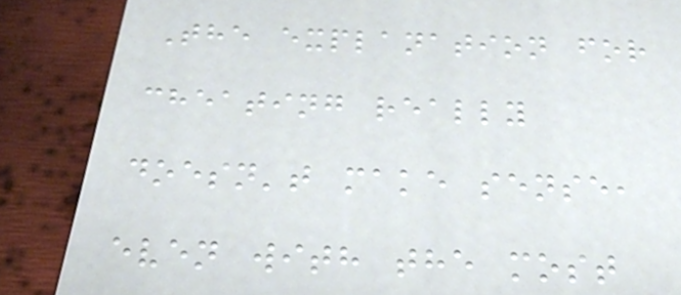The explanation for
cheating really
doesn't make sense,
even with the most
